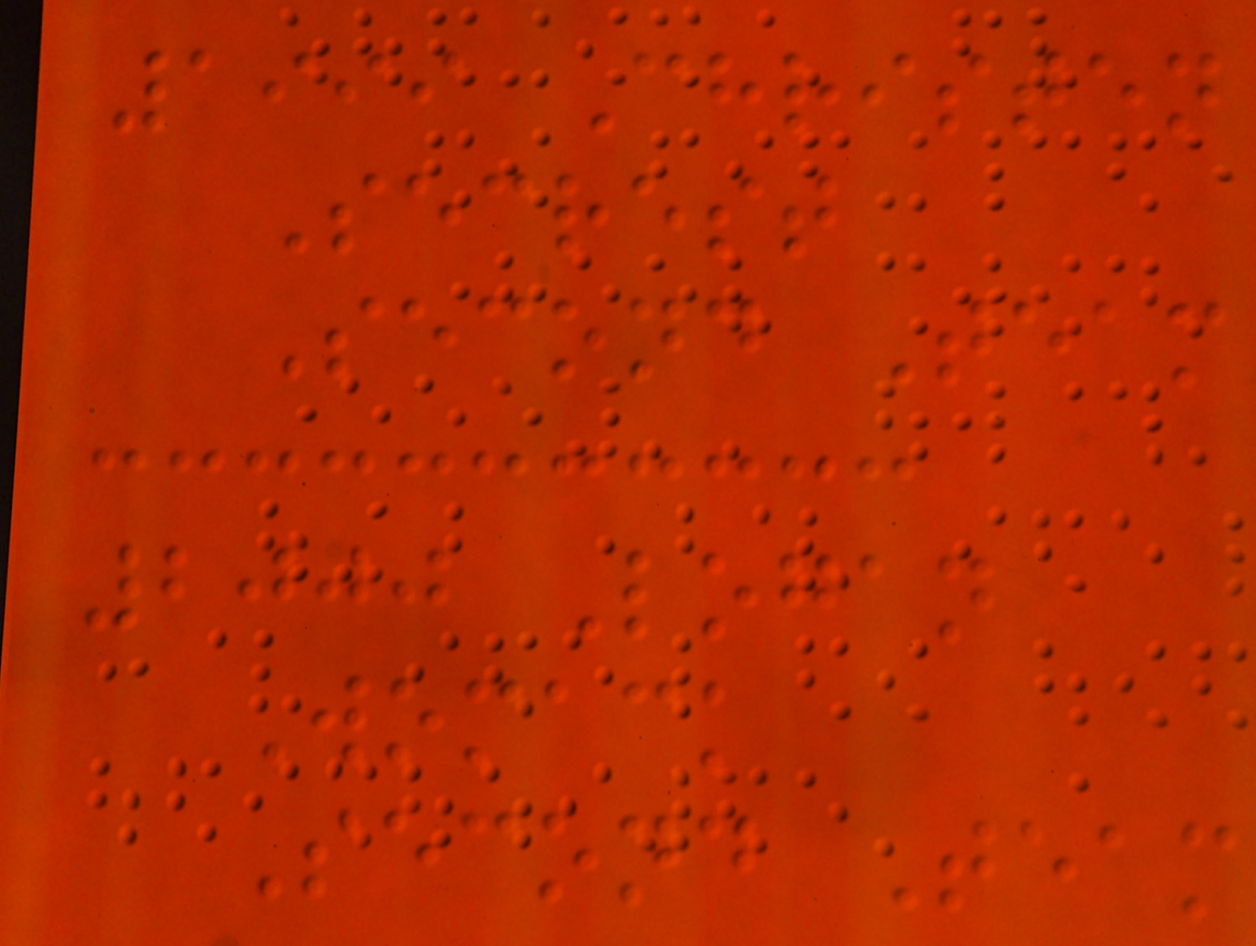1999 Christen
Secrest
Second Team
2000 Logan
Womack
Second Team
